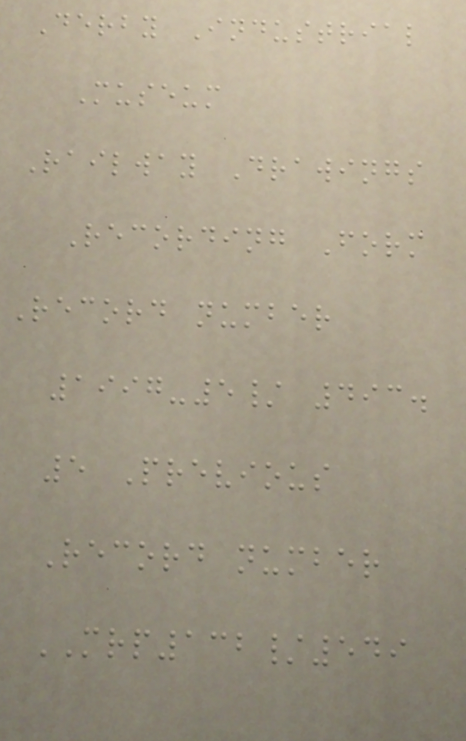Derby Industrial
Museum
Railway Drawings
Recording Form
Record number
1997-5/ 493.
5 Previous
Record number
MRP132/549
